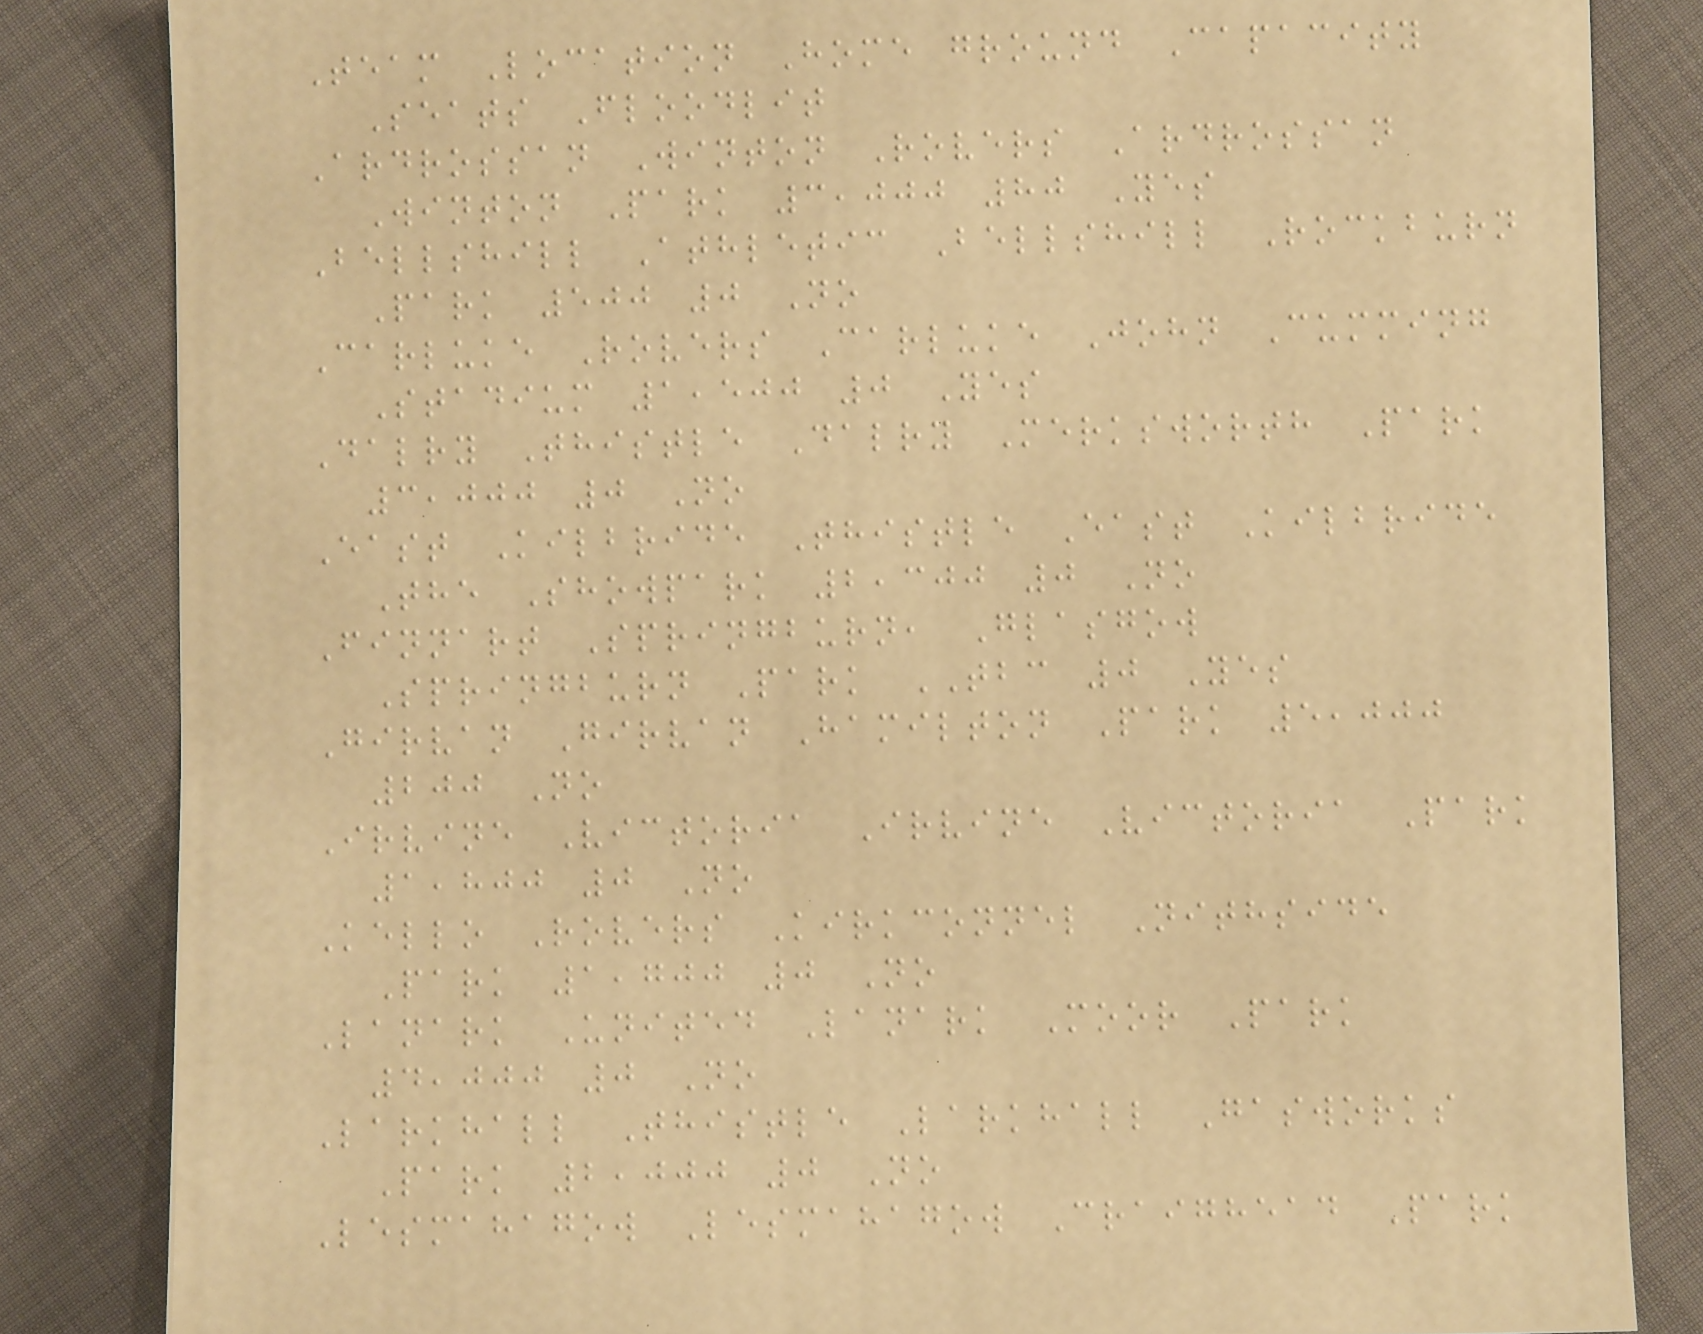Team Location Home ground Capacity
Seats Floodlit
Ardrossan Winton Rovers Ardrossan
Winton Park 3,000 80 Yes
Bellshill Athletic Bellshill Rockburn
Park 500 0 No
Carluke Rovers Carluke John Cumming
Stadium 1,500 0 Yes
Dalry Thistle Dalry Merksworth Park
3,000 0 No
East Kilbride Thistle East Kilbride
The Showpark 2,300 0 No
Finnart Springburn, Glasgow
Springburn Park TBC 0 Yes
Girvan Girvan Hamilton Park 5,000
200 No
Irvine Victoria Irvine Victoria Park
1,800 0 No
Kello Rovers Kirkconnel Nithside
Park 1,700 0 No
Lanark United Lanark Moor Park
4,000 0 No
Larkhall Thistle Larkhall Gasworks
Park 2,000 0 No
Lesmahagow Lesmahagow Craighead Park
